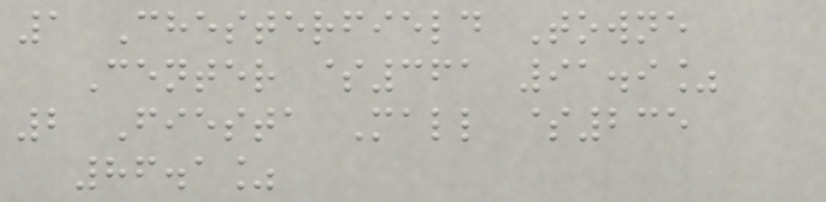1 Chesterfield Towne
Center $361 91.9%
2 Fiesta Mall $235
86.1%
